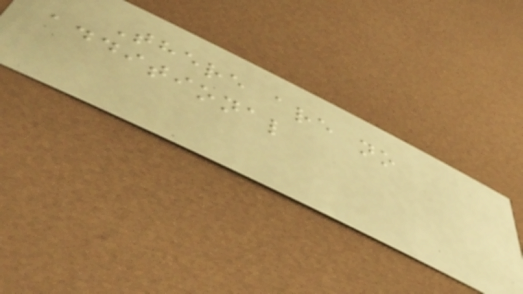There are no
additional
